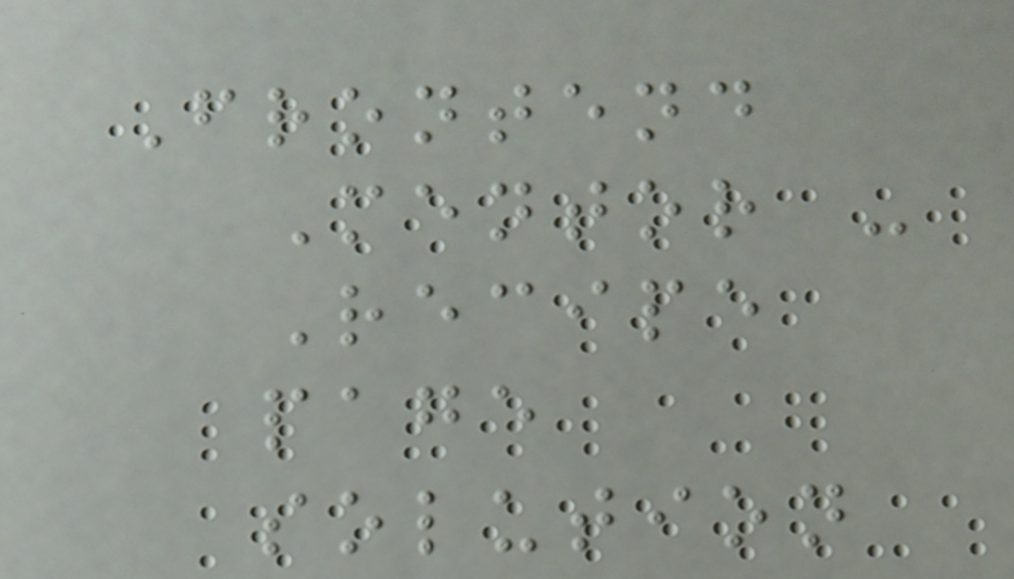Frontend
Mentor -
Recipe
page
solution
